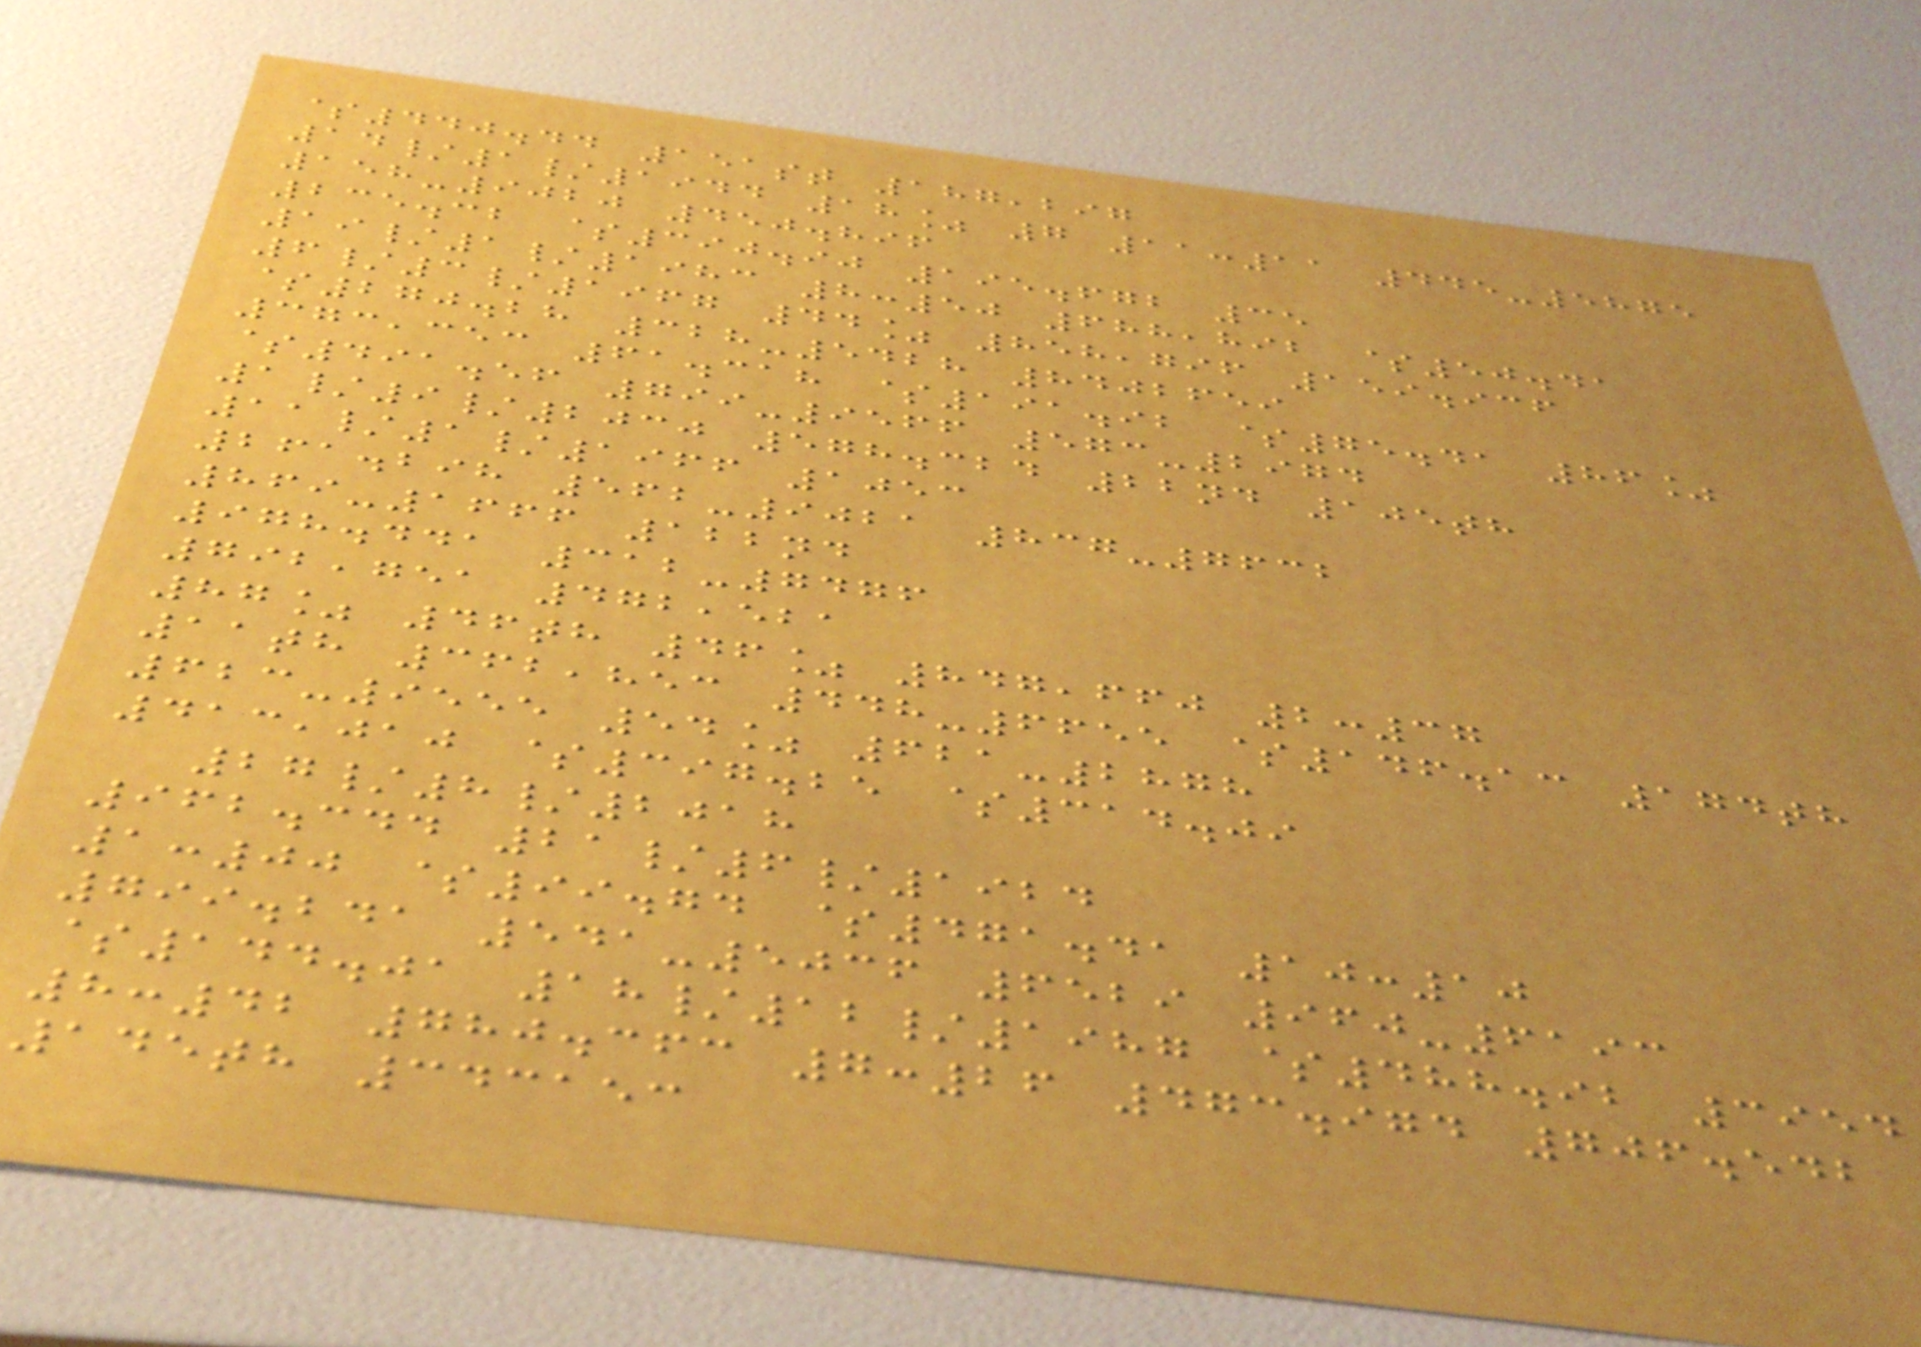$440.44 151st 187,297
14/1/1944 18% 7 11:11 445-5875
158-9020 450.896
235.32 $390.90 195.672 35
19/1/1983 8:50 688,892 $50.41
6/3/1967 44% 858,796 159.936
$270.28 328-5428 8402659
373,353 61.318 $191.92 $75.41 86%
$491.56 799-9566 573-2974
1/9/2030 578.324 22nd 105th
11/1/1966 1053
261.298 562-9021 837-7632
869-1666 122nd
978.441 312-7476
792,751 472,521
87% 46th 46% 847,660 2:37
11th 362,853 448-6655 $146.13 174th
623-9555 54% 621-2878
413,010 $397.25 $314.09
27/8/2018
962.344 21/6/1924
1:00 $99.74 $471.41 10:10
799.241 541-5036 6529 960-6193
$144.01 18/12/1987 $488.92 3954
8:42 780.363 7:26 473.974 706.542
145th 343153
